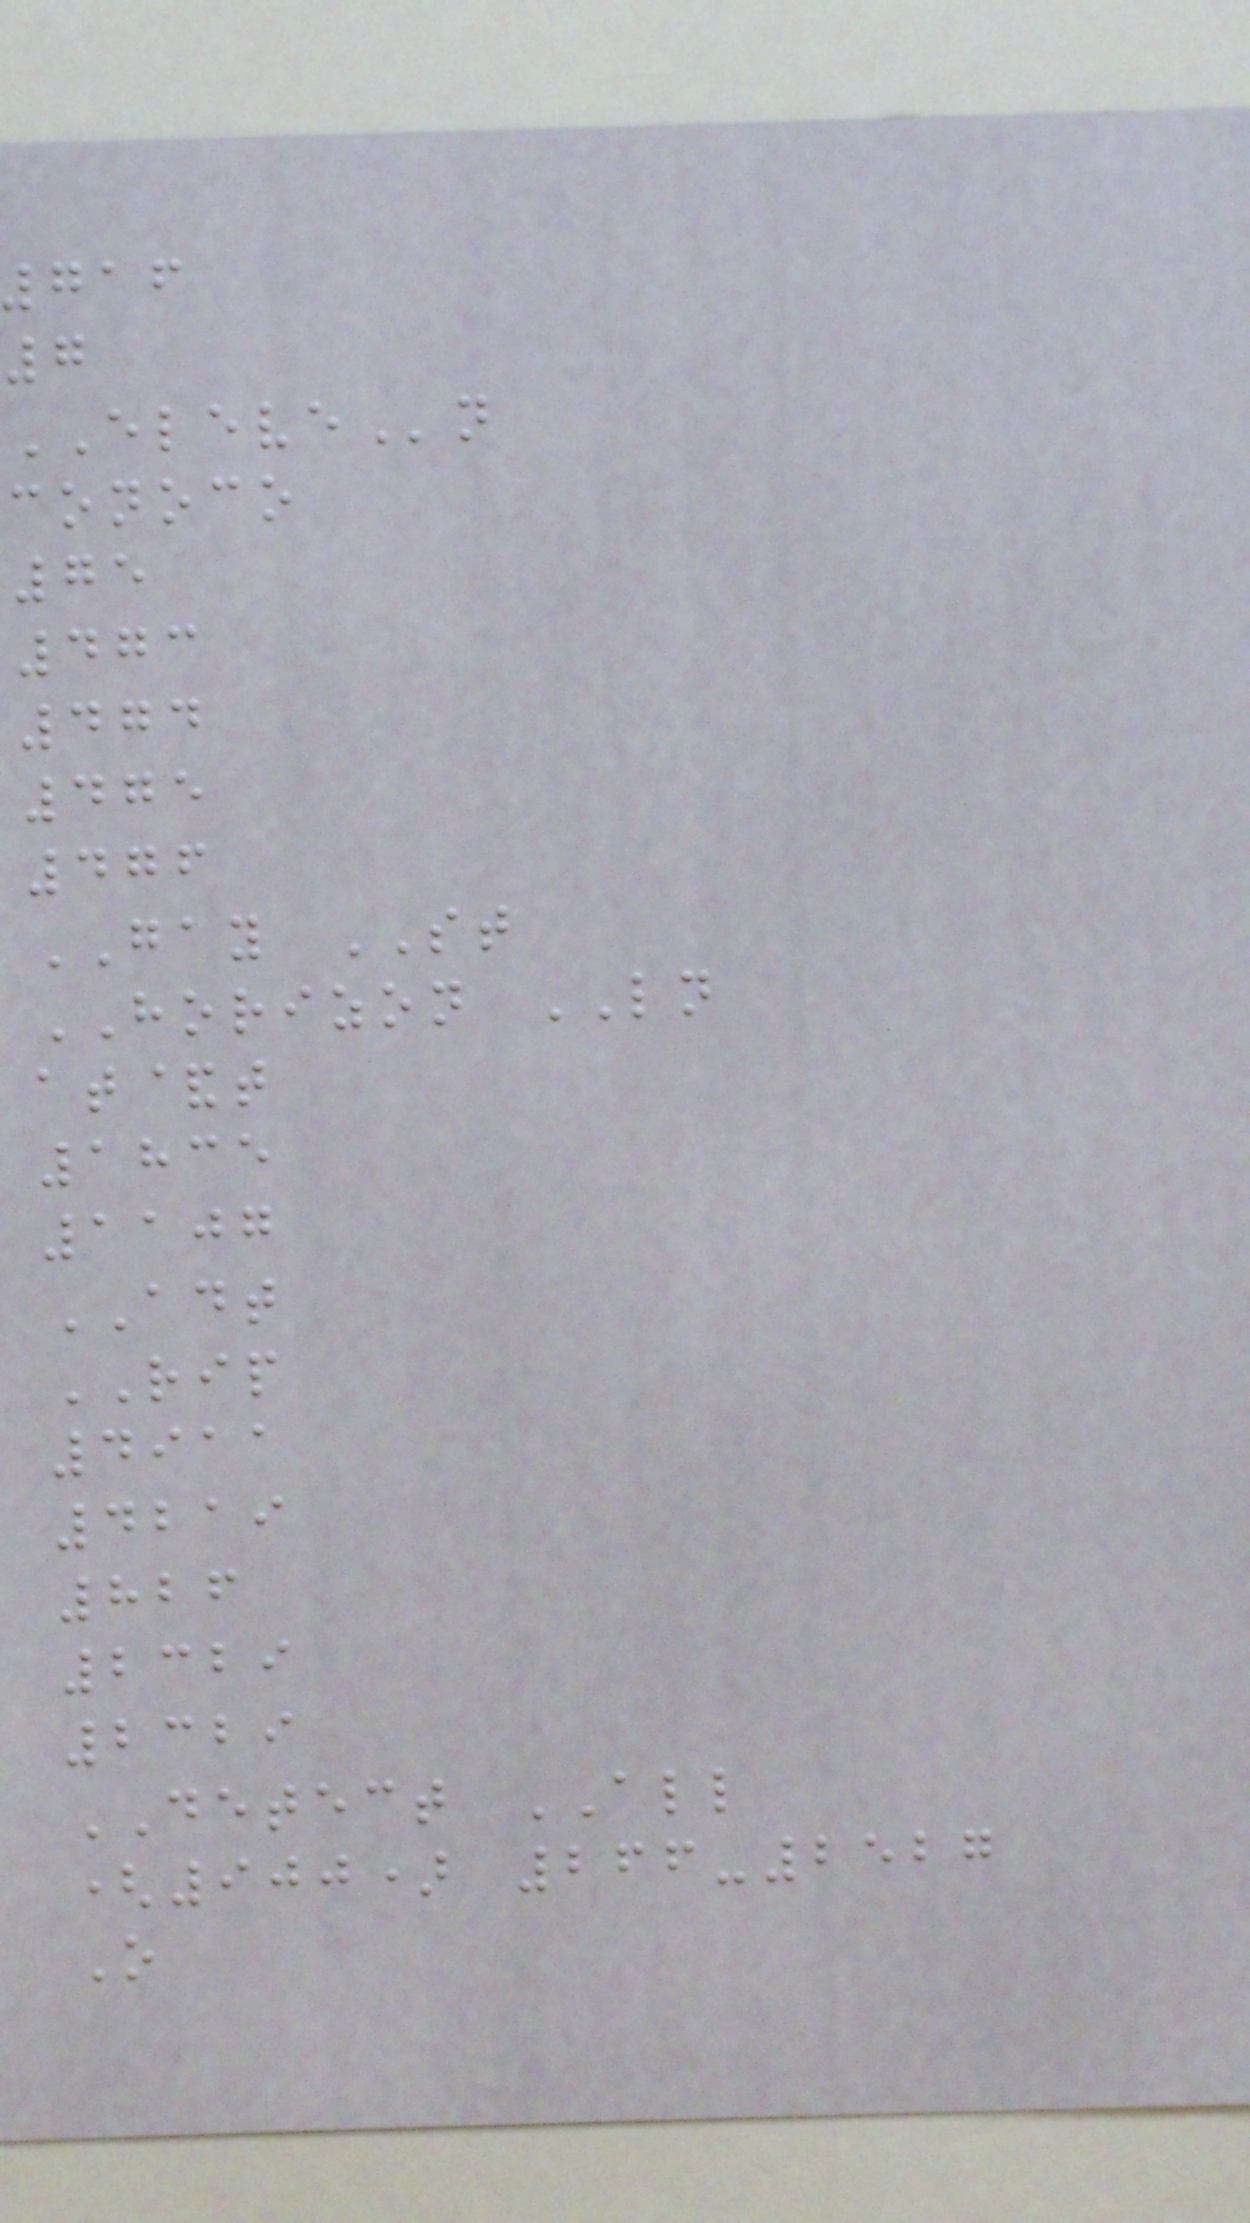716
7
ELEVEn
conoco
75
473
474
475
476
GAY ST
HORIZON LN
at&t
1835
1107
ADT
RIP
4911
4219
826
2329
2329
DETECT ALL
(900) 266-2527
O
